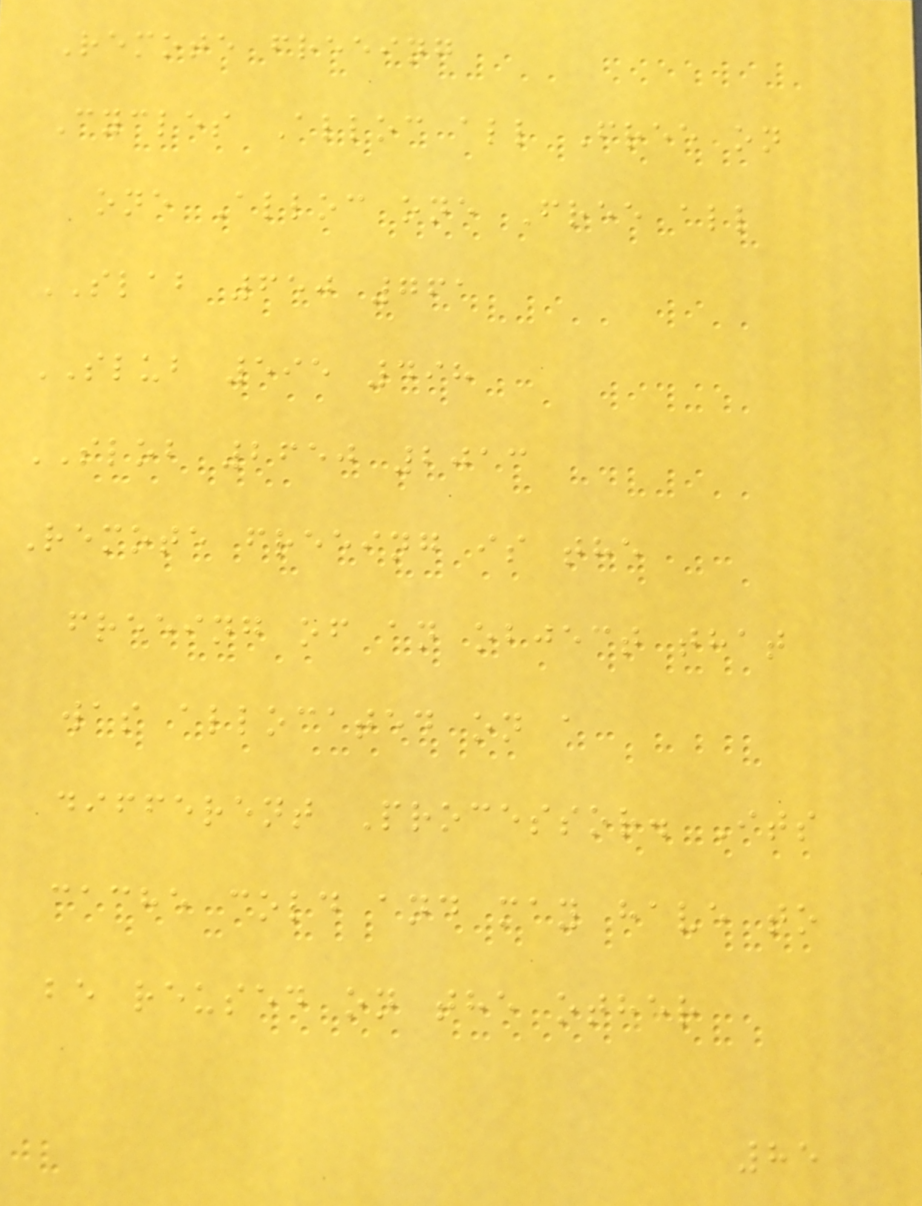Remote freeing
Cycles Alloc all Free on
one Alloc one Free all
SLAB 650 761
SLUB 595 498
SLOB 2650 2013
Remote freeing is the
freeing of an object that
was allocated on a
different Processor. Its
cache cold and may have to
be reused on the other
85
